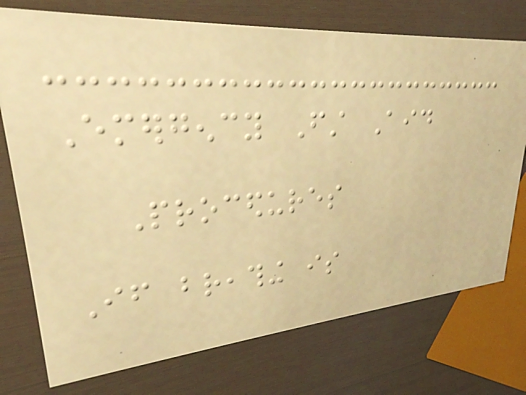Emergency First Aid
Procedures
If breathing is
